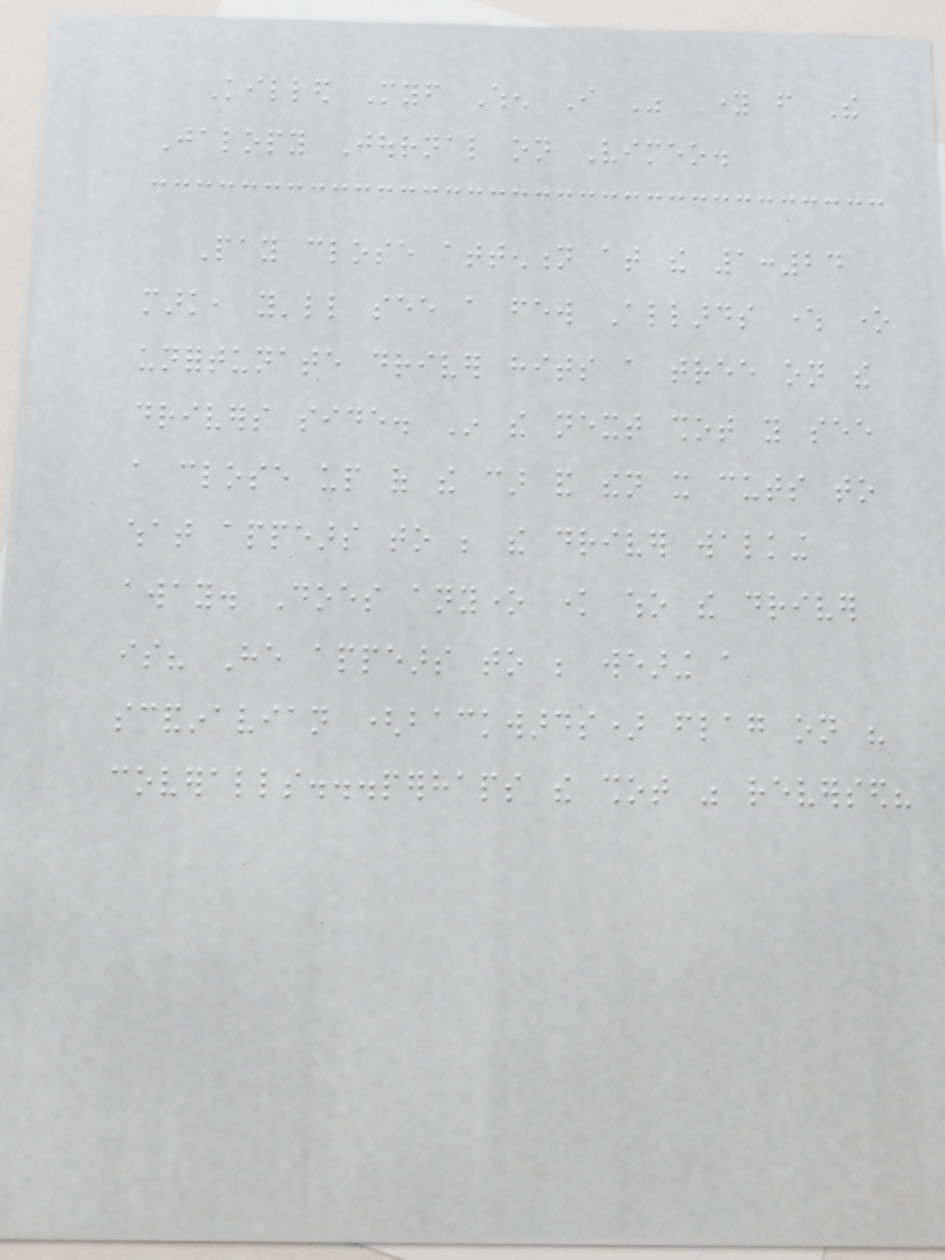Killed Myself When I Was Young from The
Jalopy Journal on Vimeo.
Pay close attention at the 1:24
mark, you'll see a few Allards where one
unfortunate driver hits a tree on the
drivers side. In the next shot you see
a close up of the car and then it cuts to
what appears to be the driver walking
away. Does anyone know who the driver
is? He appears to be wearing a
scandinavian (backwards) flag on his
coveralls...perhaps the shot was reversed?
